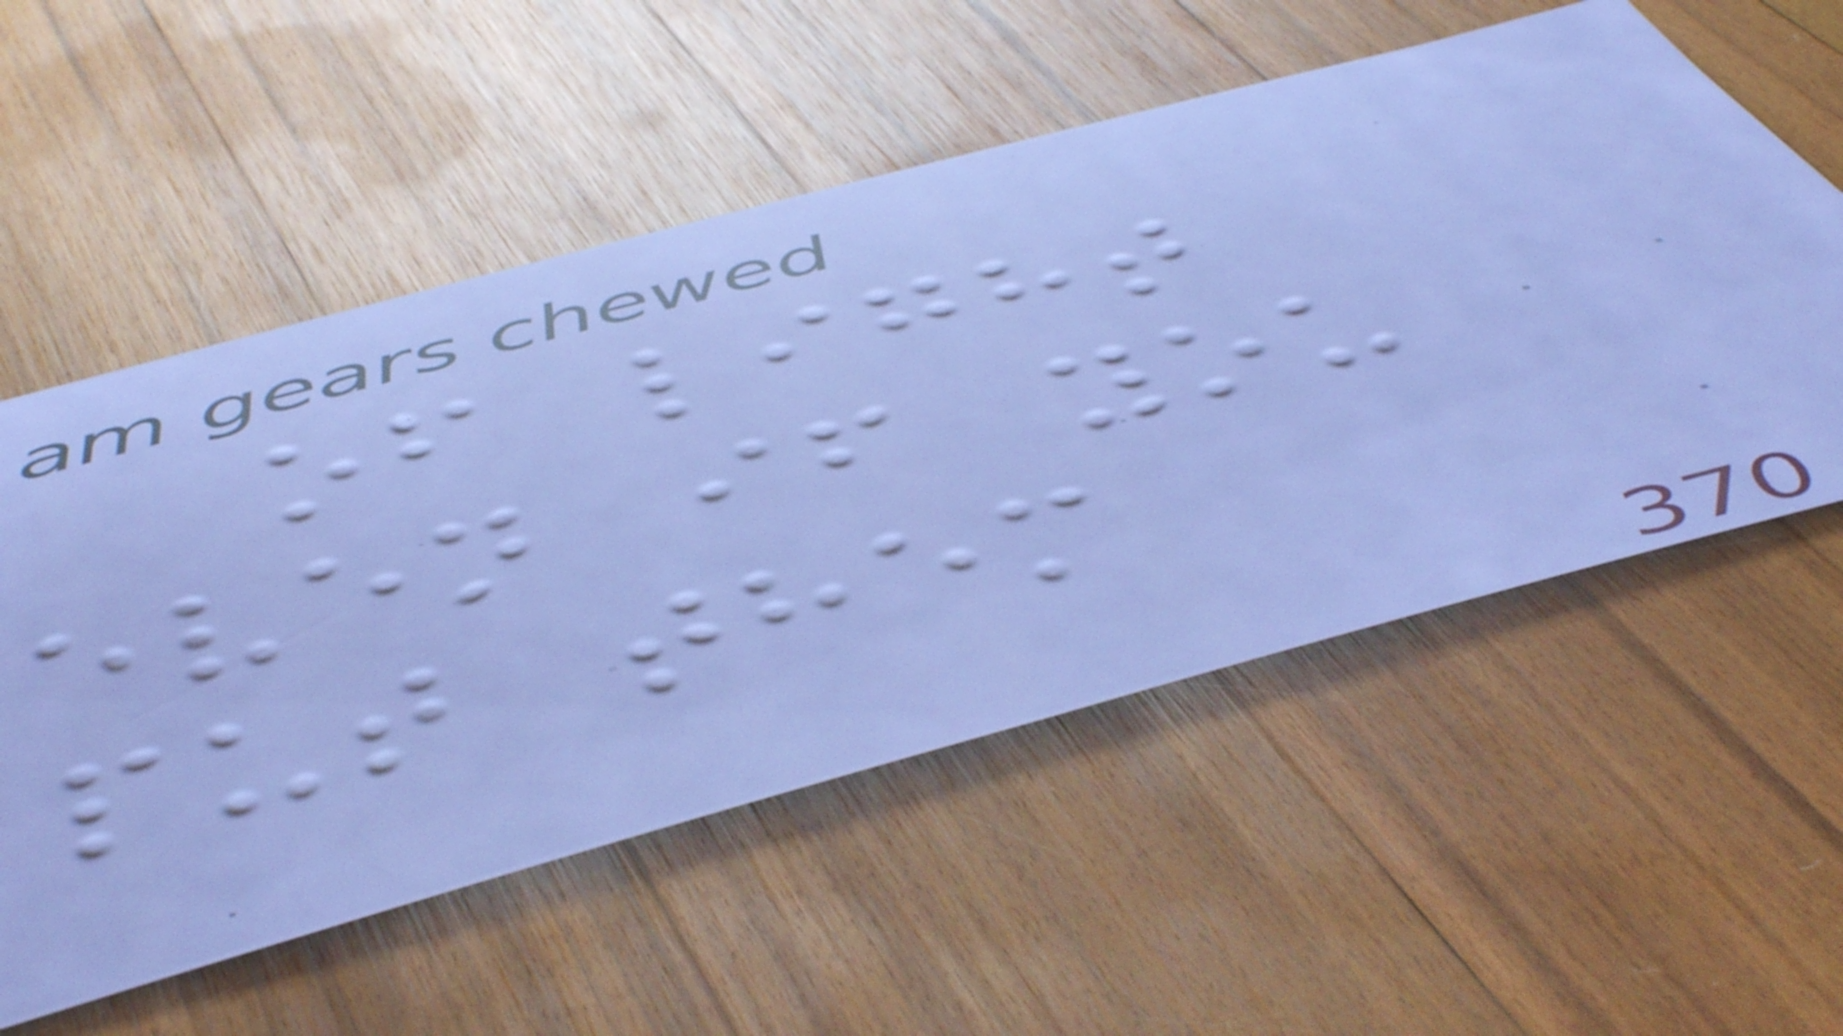of light
even if you
put them
